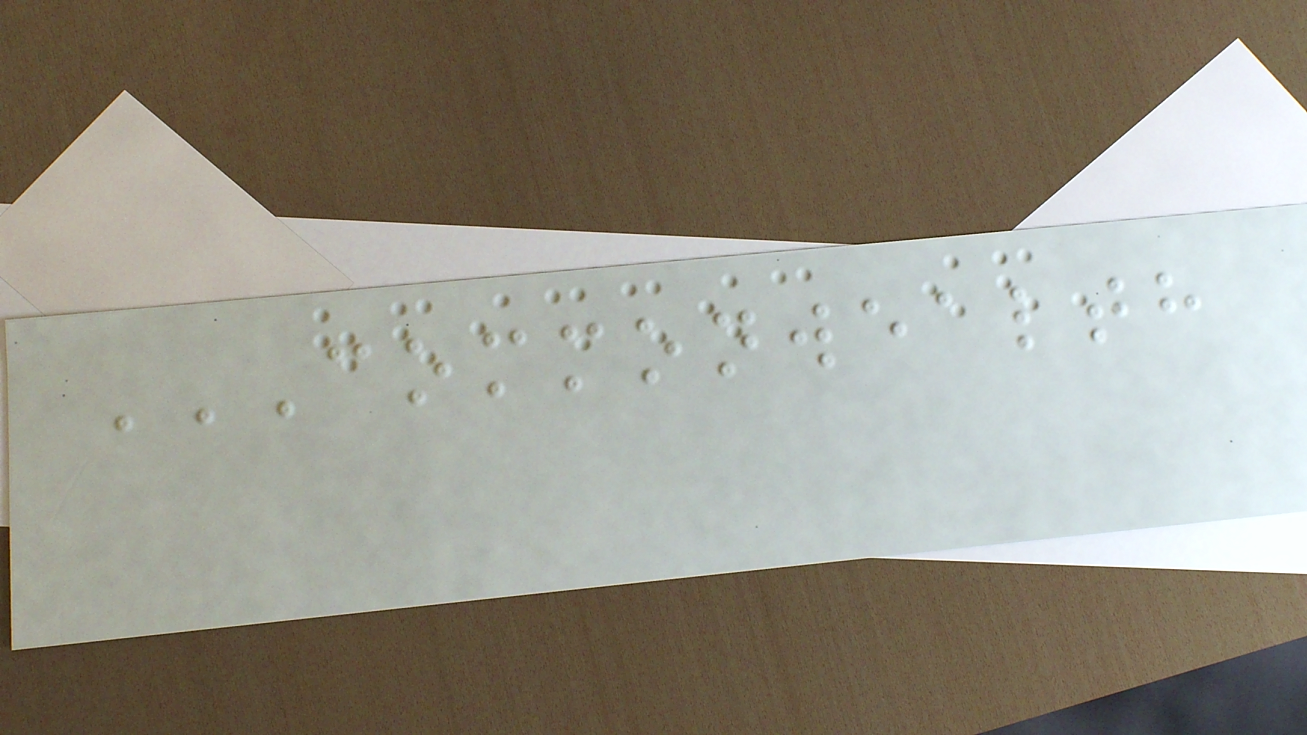COMMONWEALTH
